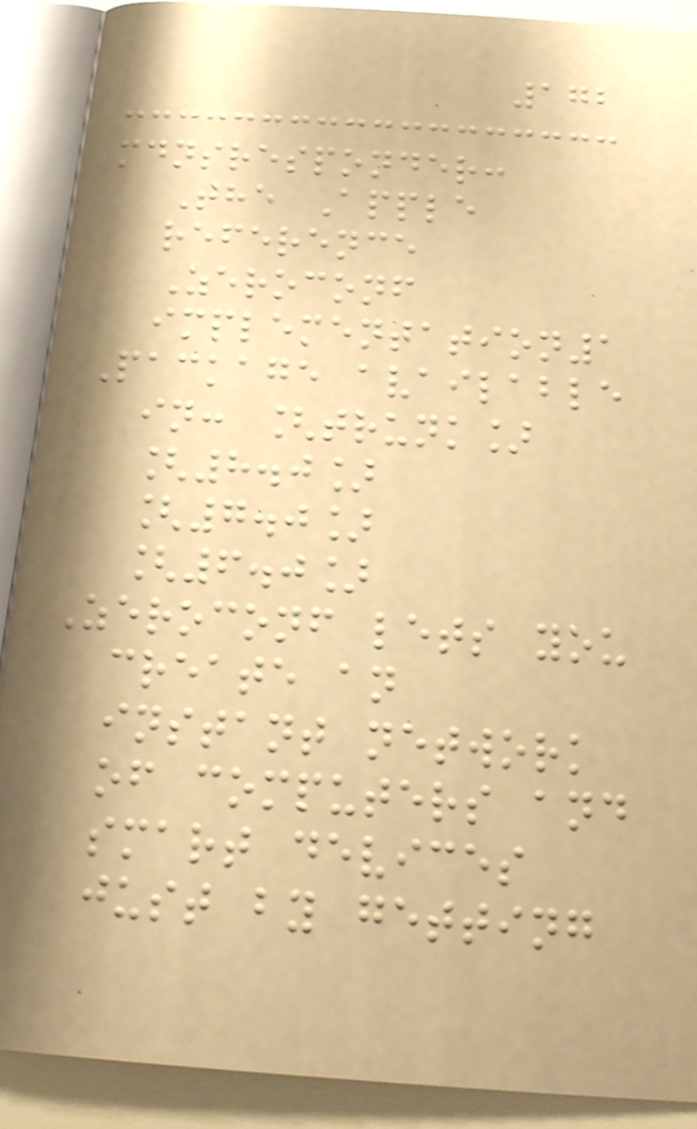172
mdnsresponder:
The Apple
reference
Zeroconf
implementation1
Package available
in: [trunk]
[8.0]
[7.0]
[6.0]
Zeroconf lets you
create an
instant network
of computers and
smart devices
just by getting
